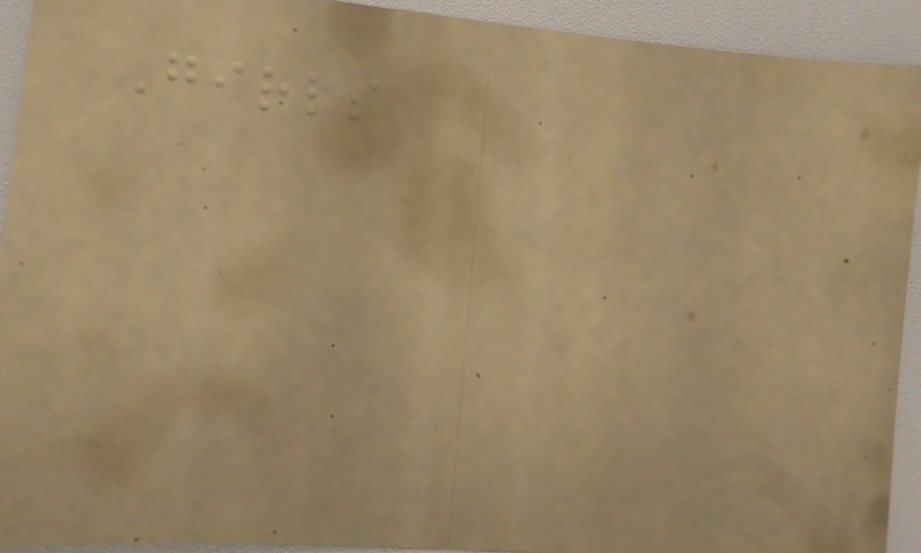Girls
